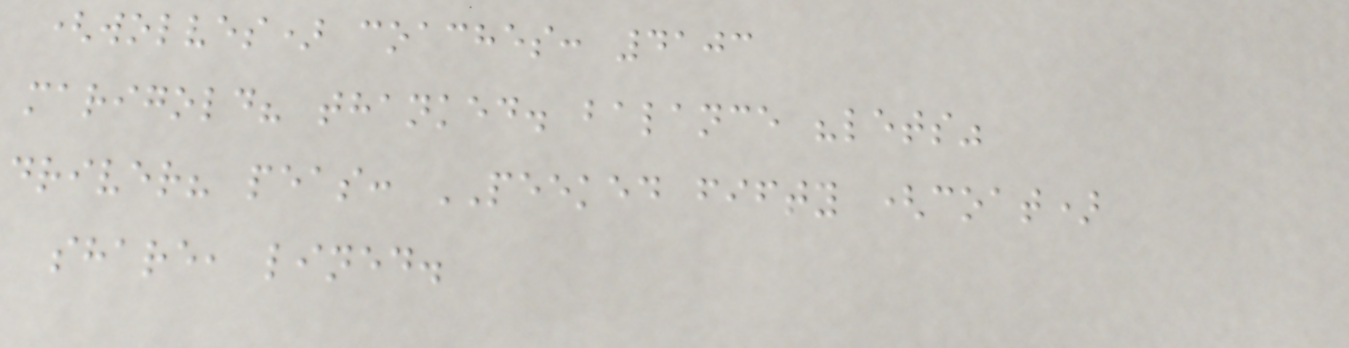(wolves) coaches: 4103
marigold? thanked. balance "lets"
driver? peas: PEEKED fifty (coat)
share, lined.
